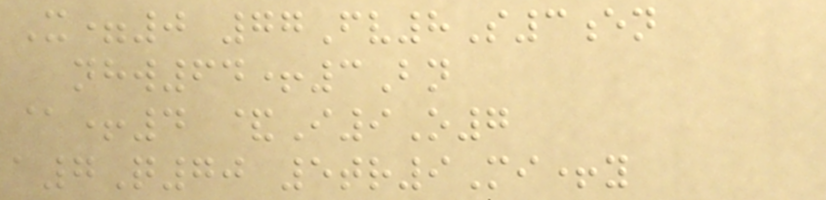X=0 77Fv8S3en
nhw64+3Bn
@+4 &I9O7
a7Q70 5tr9Mi+y
